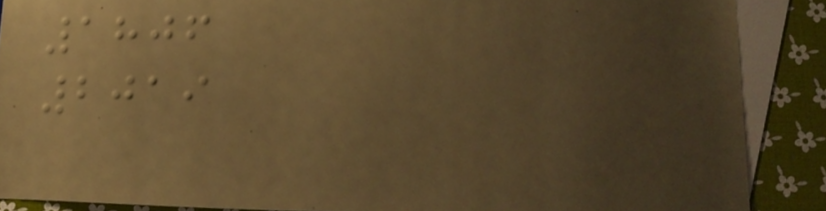1806
2019
